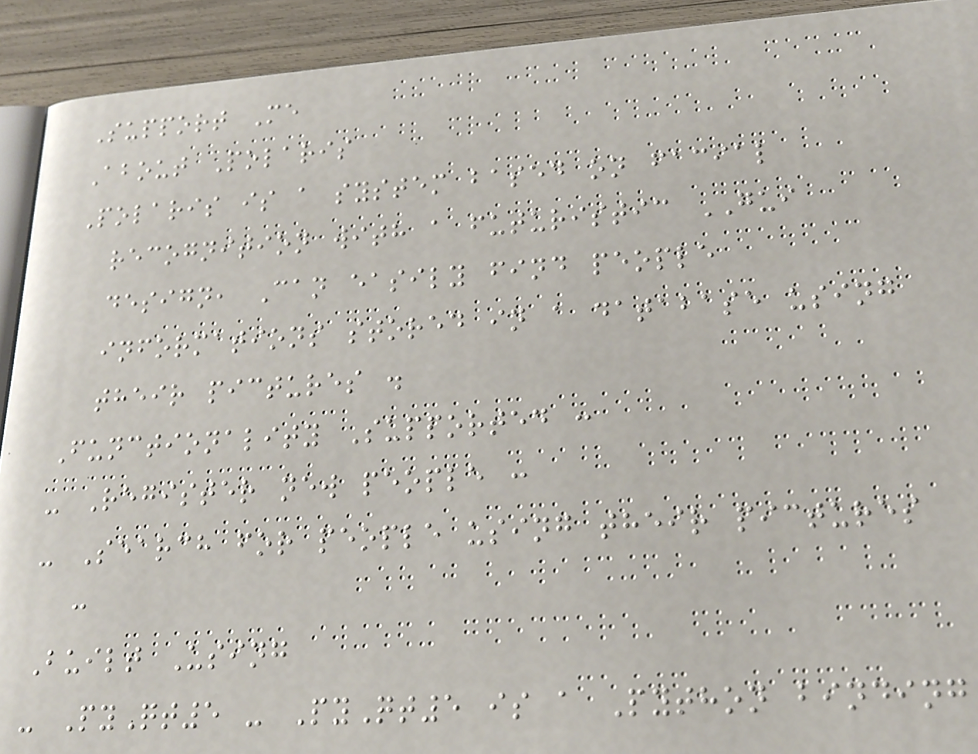Support Me
About Polaris
Polaris is a system based on facial
recognition with a futuristic GUI
design, Can easily find people
informations stored in a database using
their pictures .
Functionality Supported :
- Register new people :
- Search for people using their pictures
:
Built Using
- PyQt5 - PyQt5 is a Python binding
